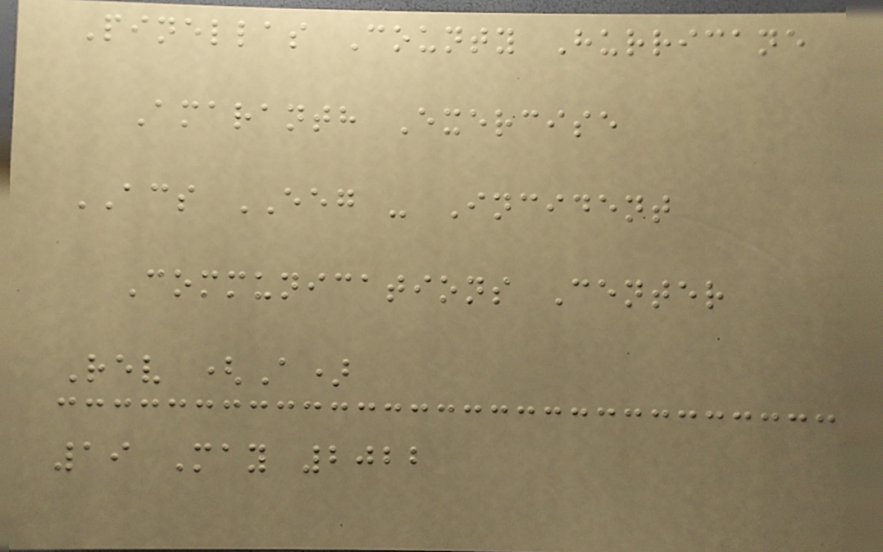Pinellas County Hurricane
Amaranth Exercise
ACS EEG - Incident
Communications Center
Rev (A)
19 May 2022
